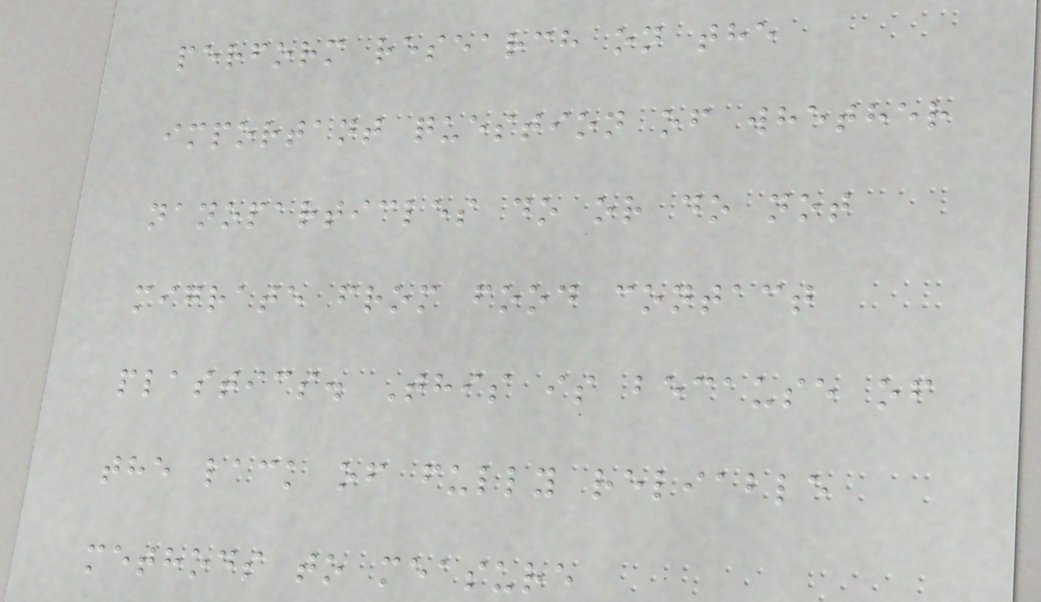perform research on the
important question of whether
nanoparticles do or do not
migrate from food contact
plastics. This is because of
the lack of fully reliable
methods to measure
